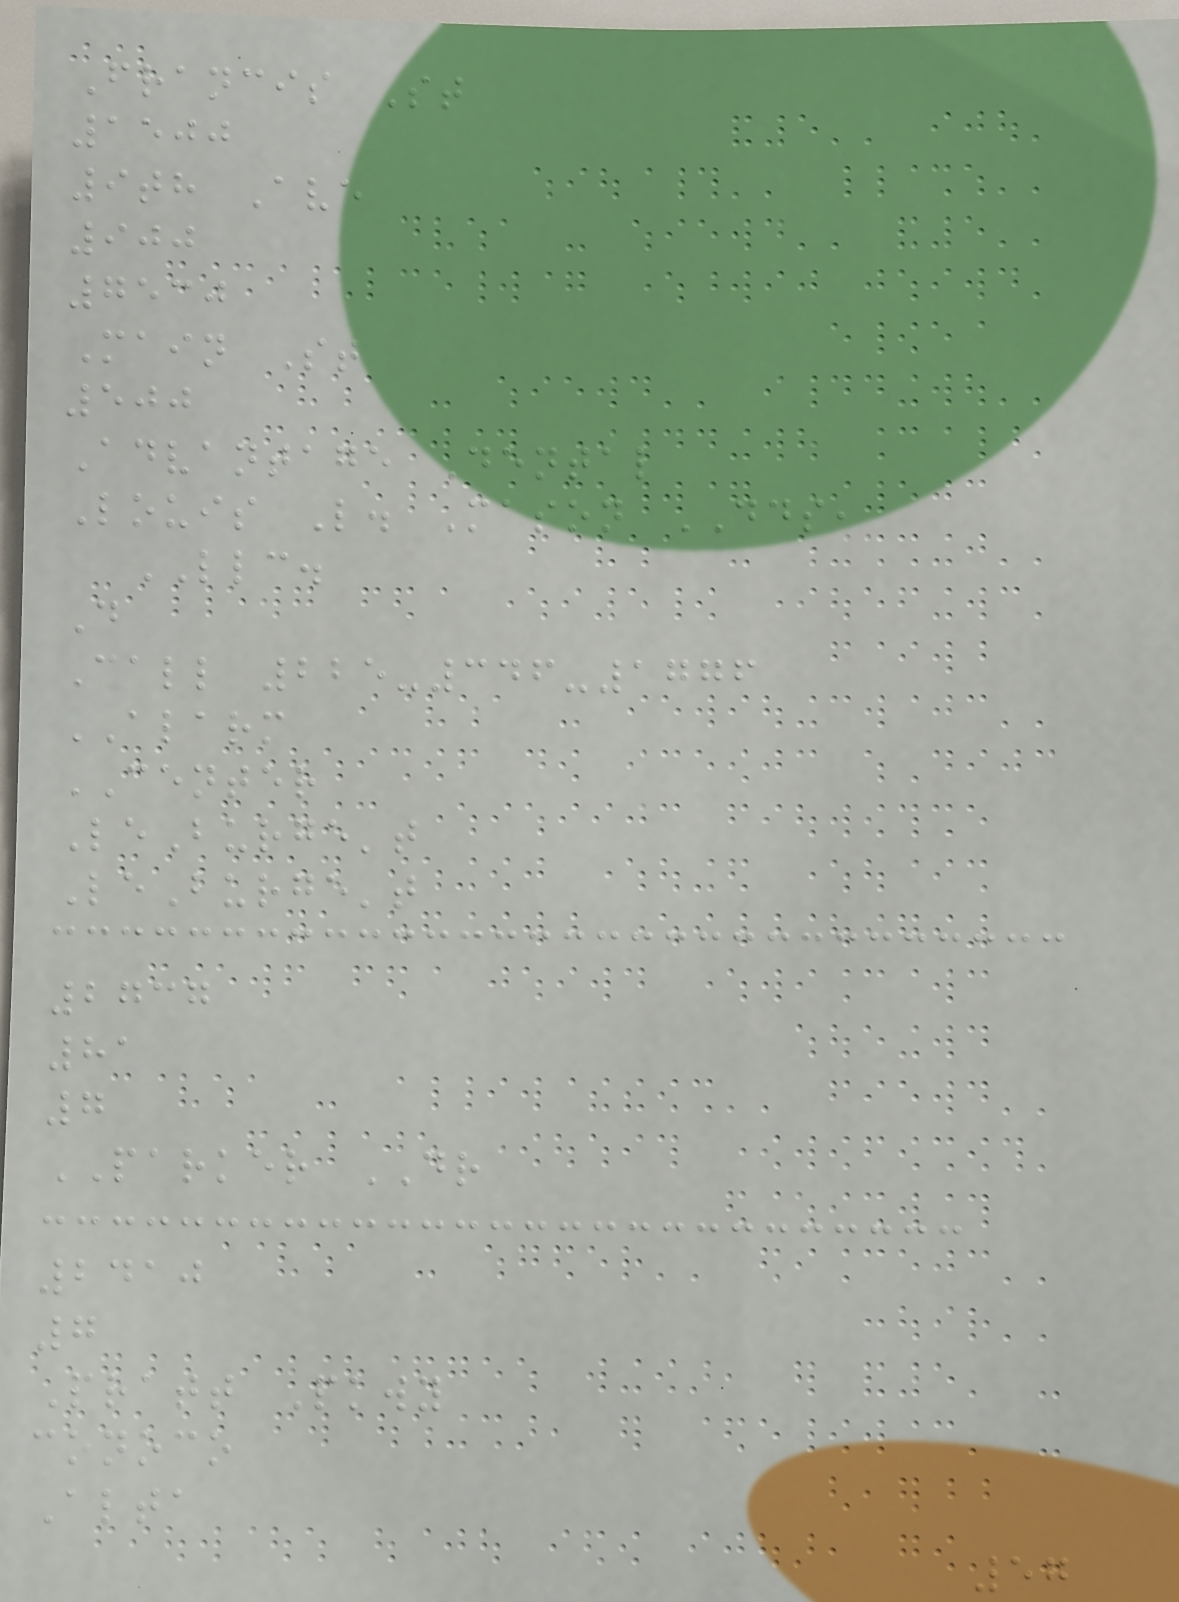Francis St
1500
9th Ave
900
7530
Main St
500
Advantage Dental
Louis L. Mason DDS,
LLC.
D
Call 225-346-1776
ALARM
CENTER
LeBurge't
LeBurge't
2737
81
7
PARKER DR
2410
7
Pratt Pkwy
conoco
Alta
57
